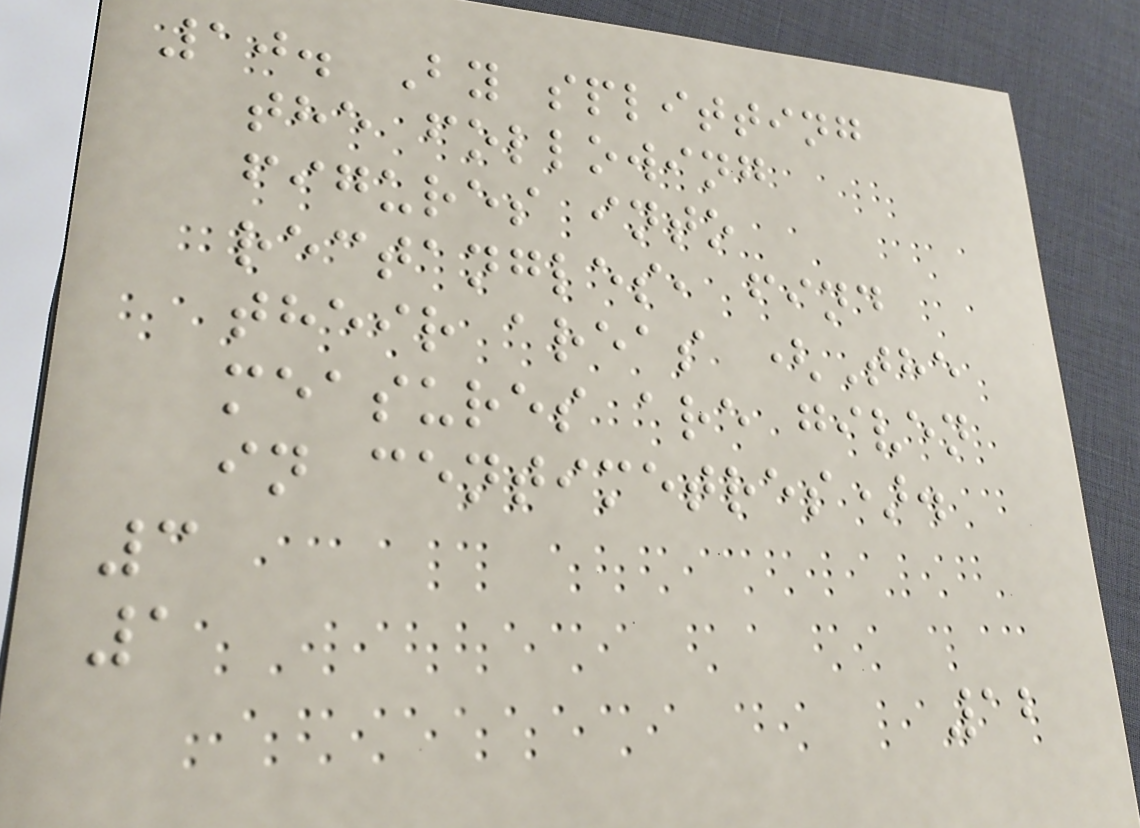10. By splitting
the following
figures into
rectangles, find
their areas (The
measures are given
in centimetres).
3
1
12
